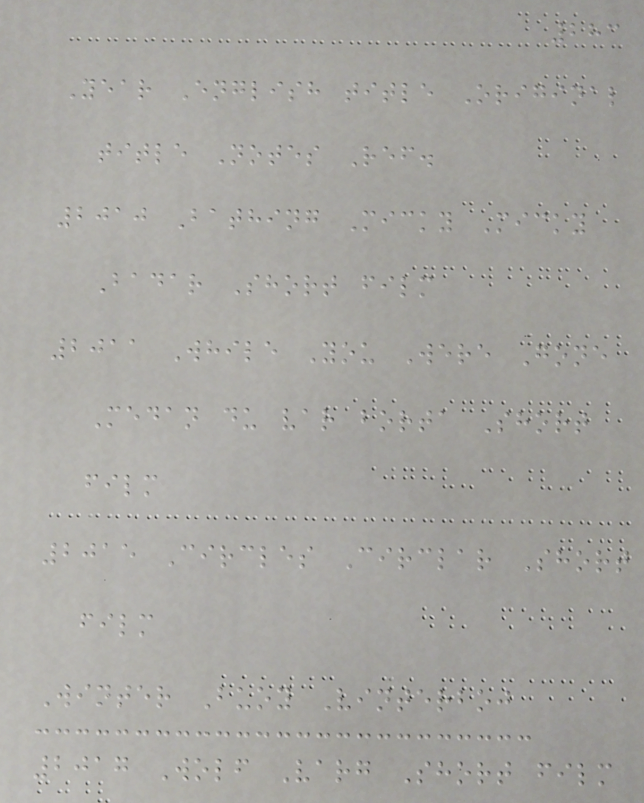283
Year English title Original
title Notes Ref.
2010 Bathing Micky Micky
Badar Short film
2011 While You Were Gone
Medan du var borta Short
film
2015 Circles Circlar Short
film
Winter Buoy Vinterboj
2017 Wolf Varg Short film
